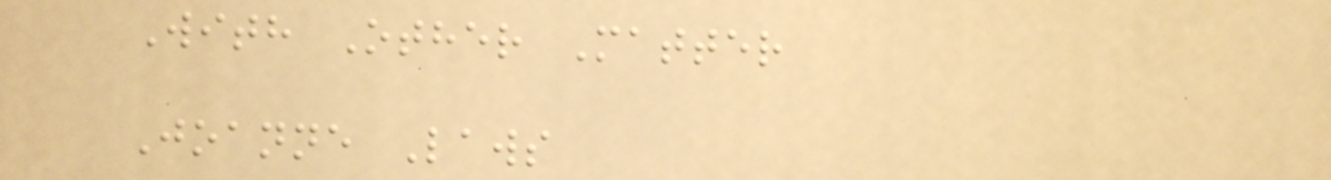With Other Matter
Joanne Laws
